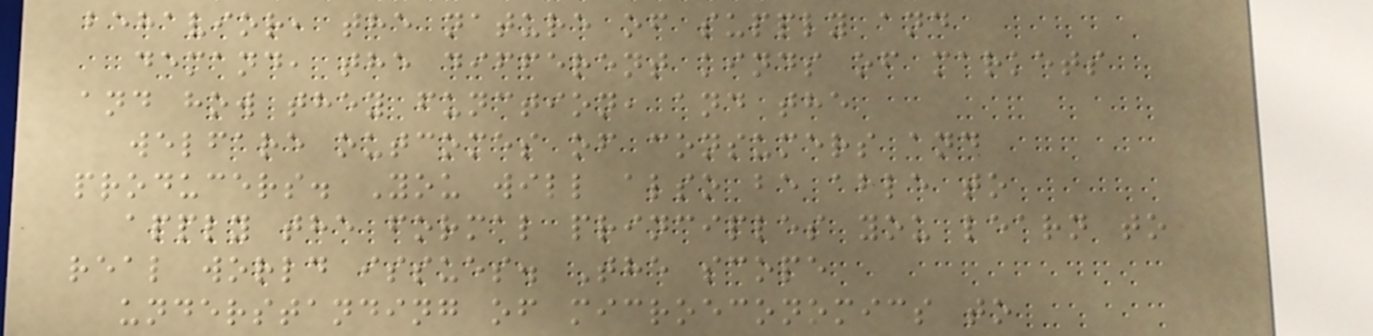behavior, the nature of supply and
demand, the different kinds of markets
and how they function, and the
welfare outcomes of consumers and
producers. You will also be able to
apply the formal principles you learn to
real world issues. The scope
understanding of microeconomics to
